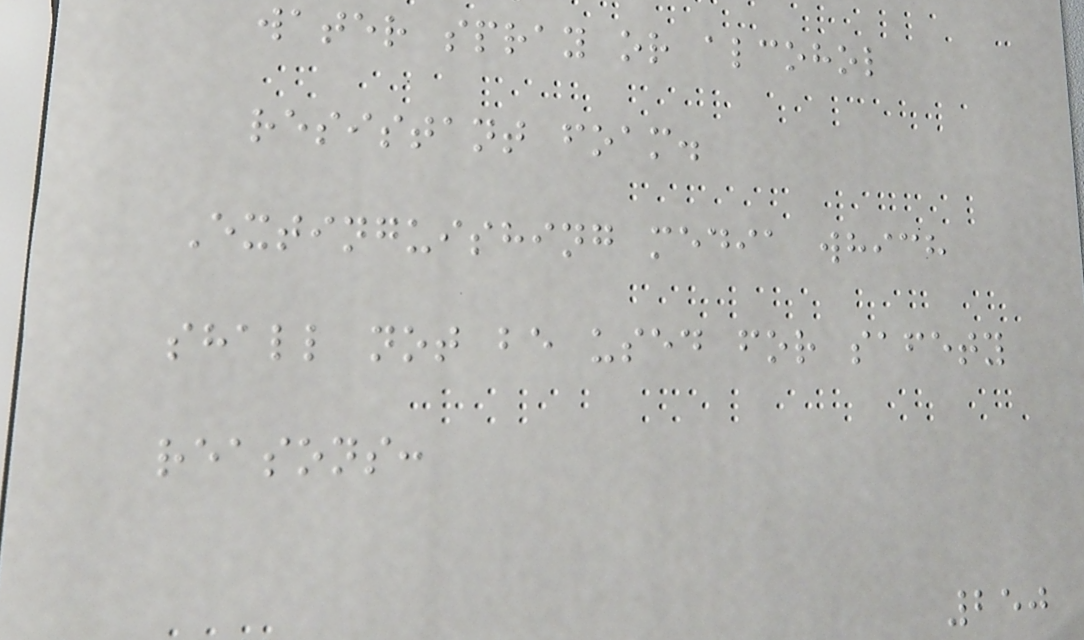water spray or alcohol
resistant foam.
Extinguishing media which
shall not be used for safety
reasons:
250
